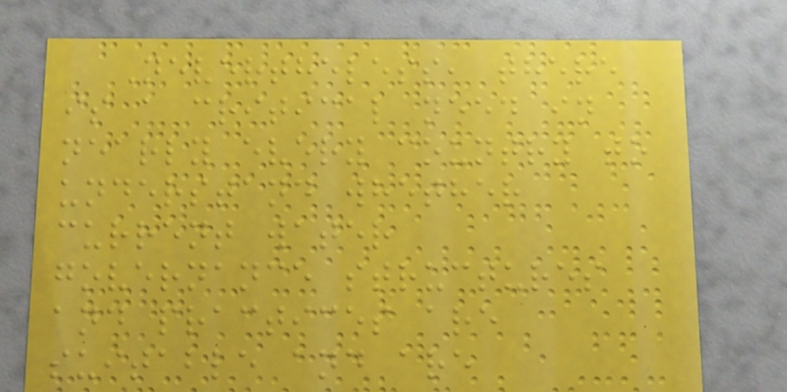Nevertheless, there
is a critical need in
nearly every country to
understand whether
current water
governance structures
and practices are
suitable and are
